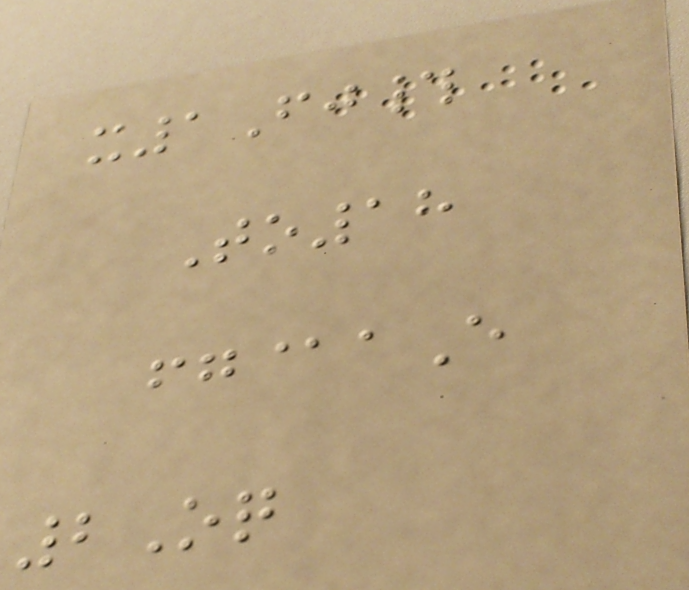x1Fj#
To18
fg@aE
2Oq
